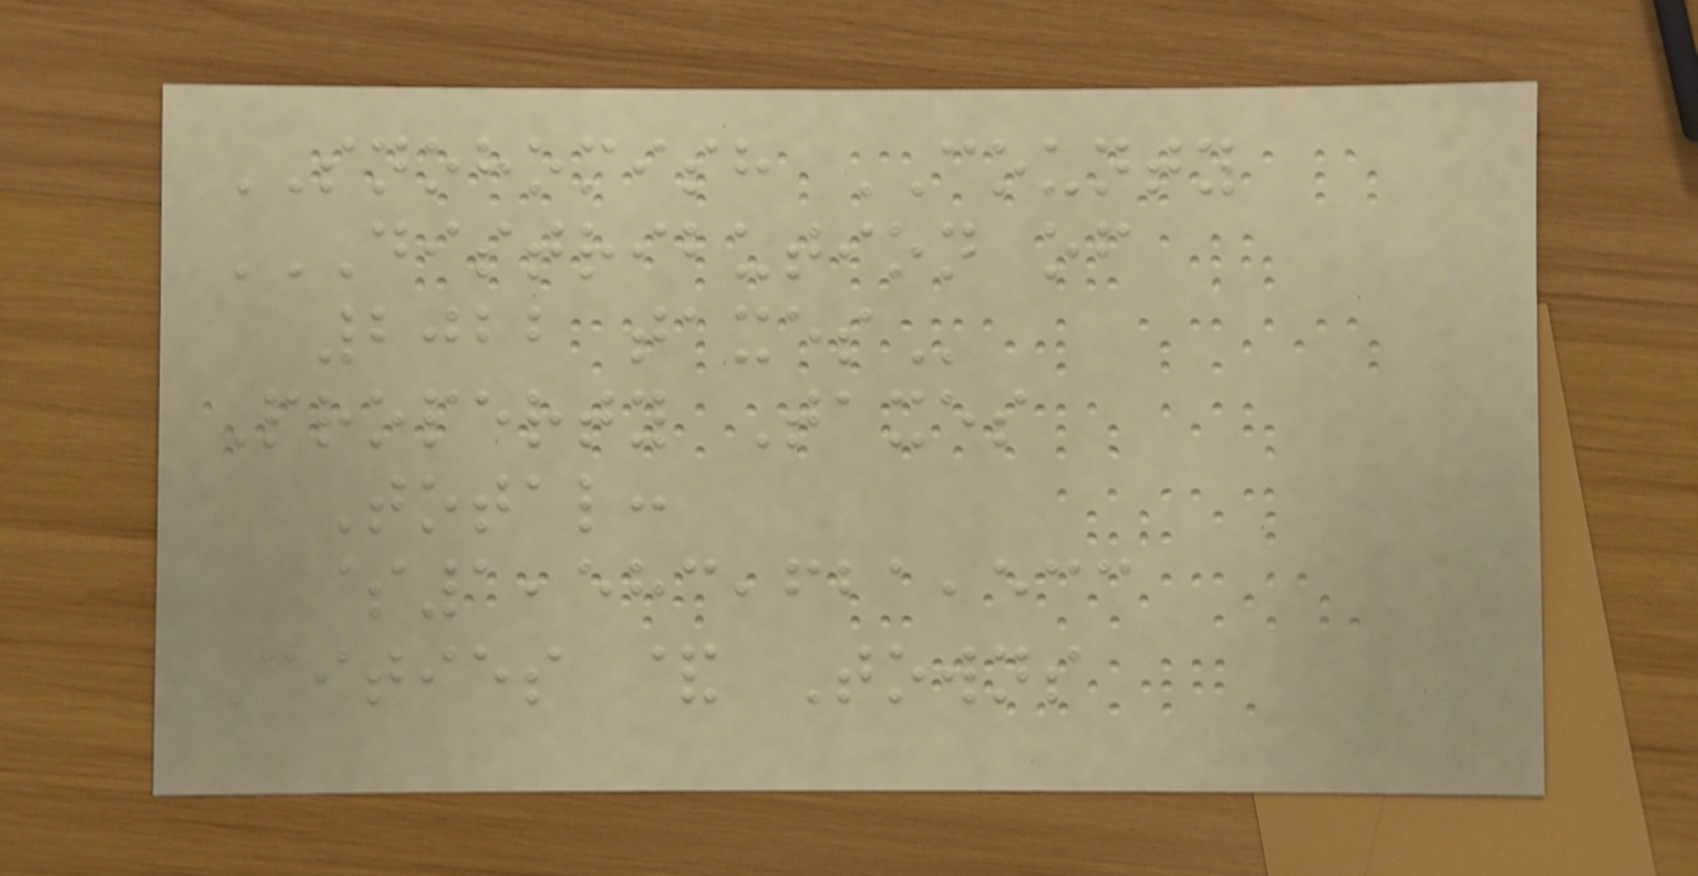SNOHOMISH COUNTY
DISTRIBUTION OF
2022 TAXES
Property Taxes
Total:
$1,583,621,533
Cities & Towns
